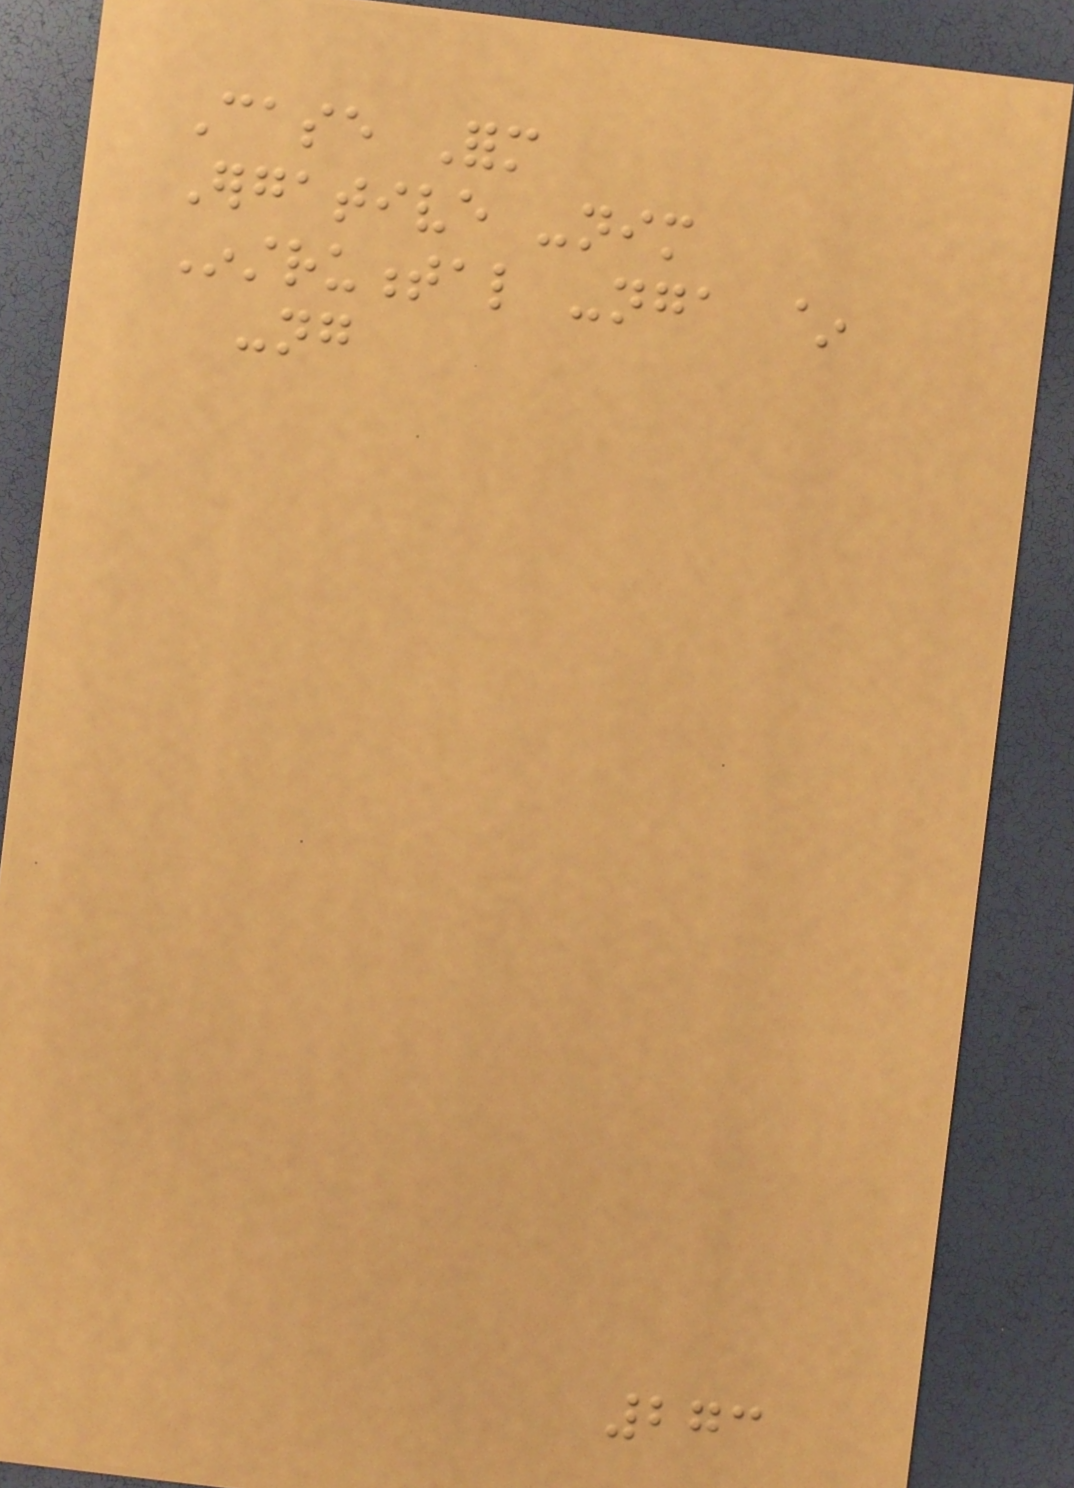Case Form
Ergative -nim
Instrumental -nga ~
-ng
273
